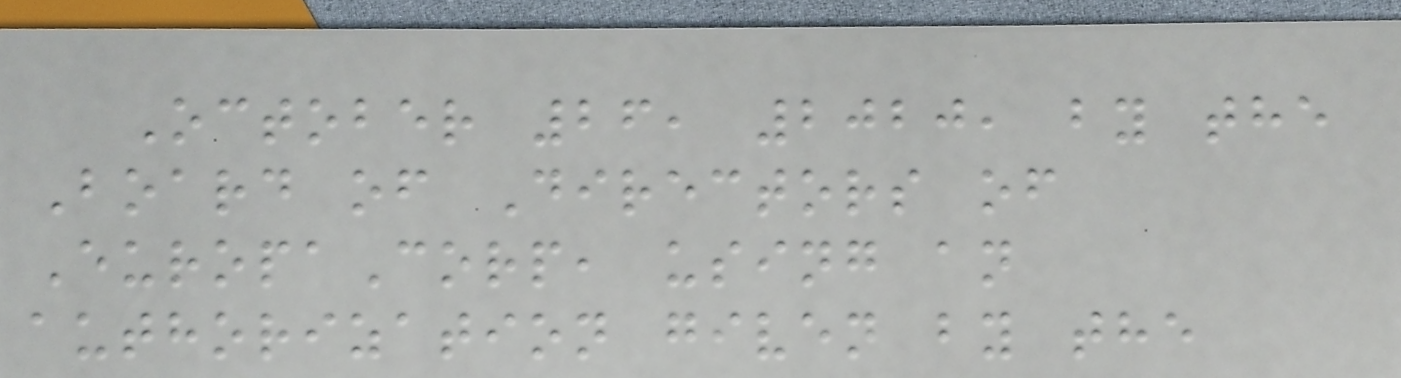October 26, 2020, by the
Board of Directors of
EuropaCorp, using an
authorization given by the
